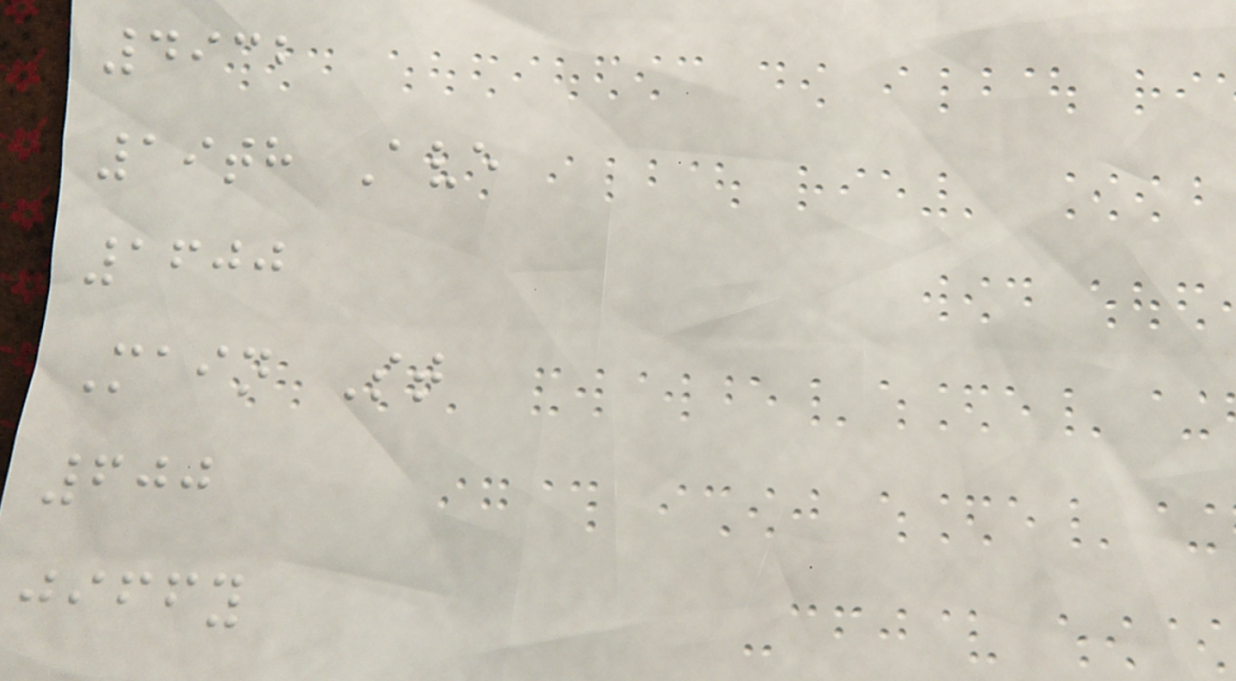4932
19th Ave
1600
Main St
600
jiffy
